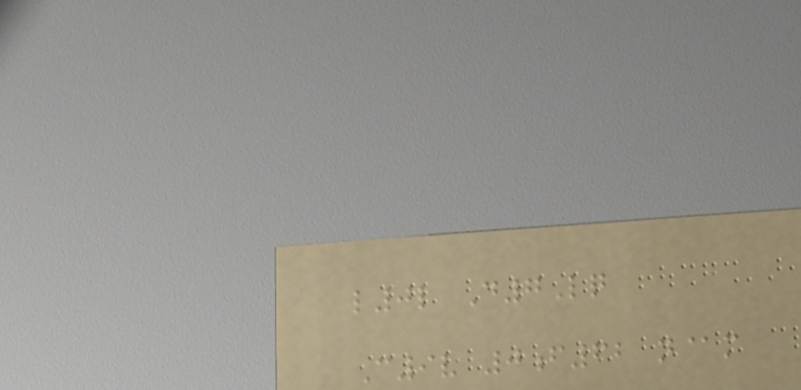l0l D7Lq
C9v 0f62 n@m
